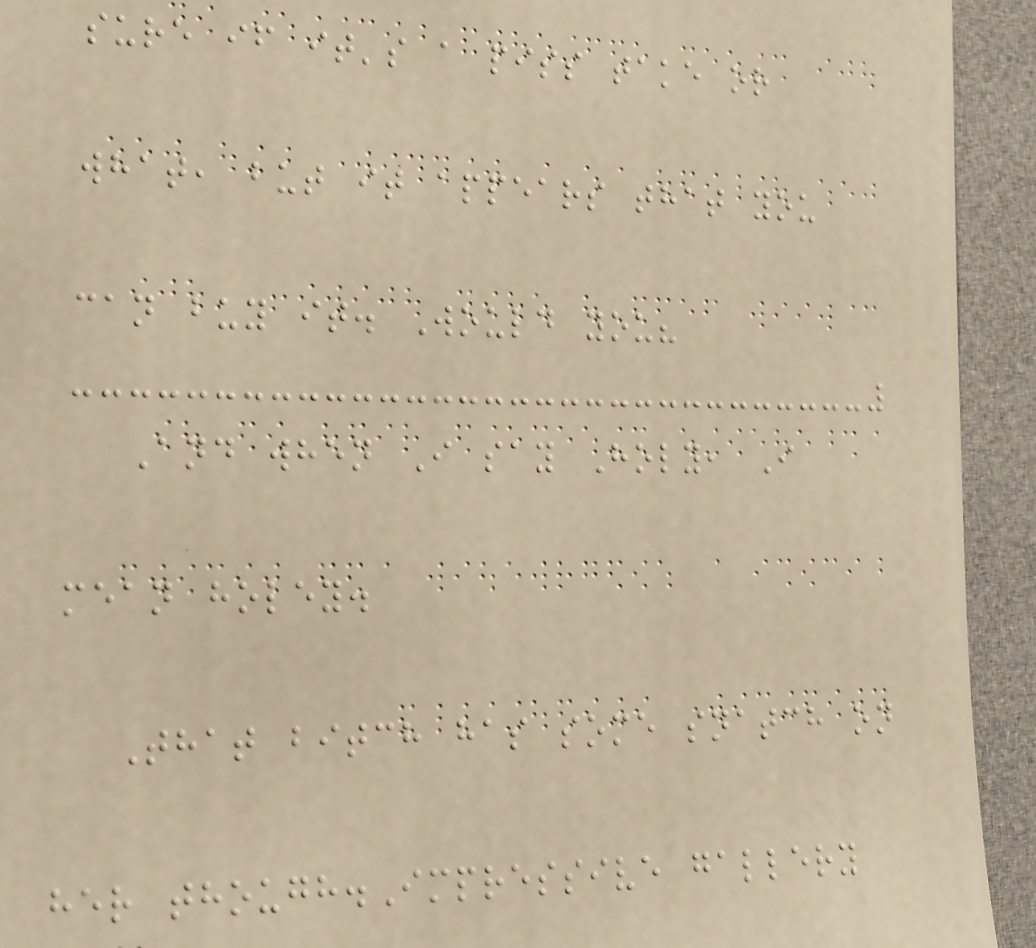sure if it's a piss take or
what, but it appears that you
can buy it. Would you?
And when I say Holy, I
mean holey.
That bitch has some snatch on
her though.Impressive gallery
